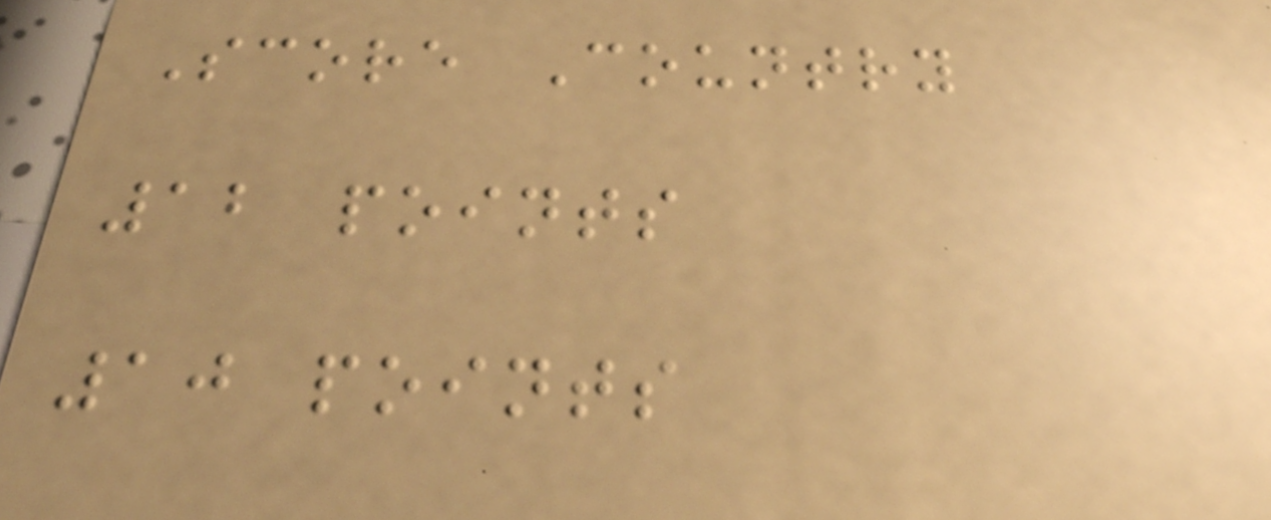Score Country
12 points
10 points
